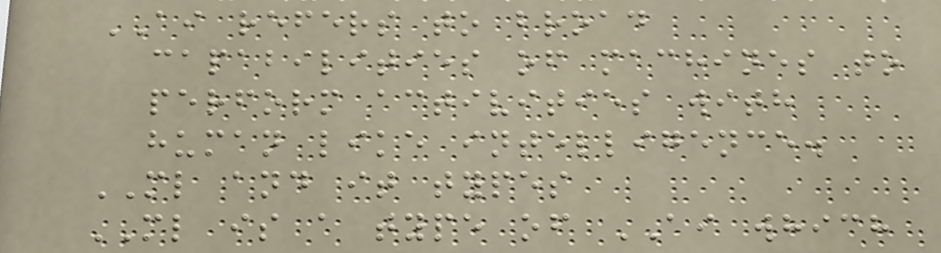AI refers to broad
capabilities of machines to
perform activities with
human like intelligence.
ML and it types
ML is a type of AI which
